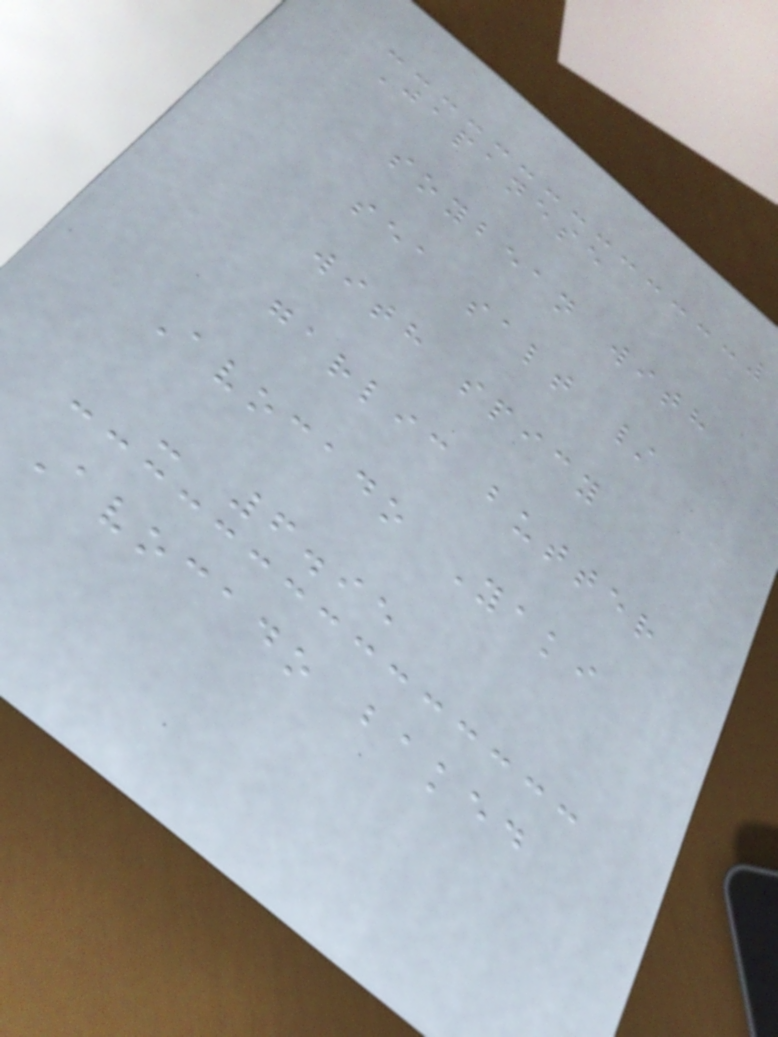Japanese
soybean with
sea salt /
with spicy
garlic butter
Avocado Yaki
- 6.95
Avocado baked
